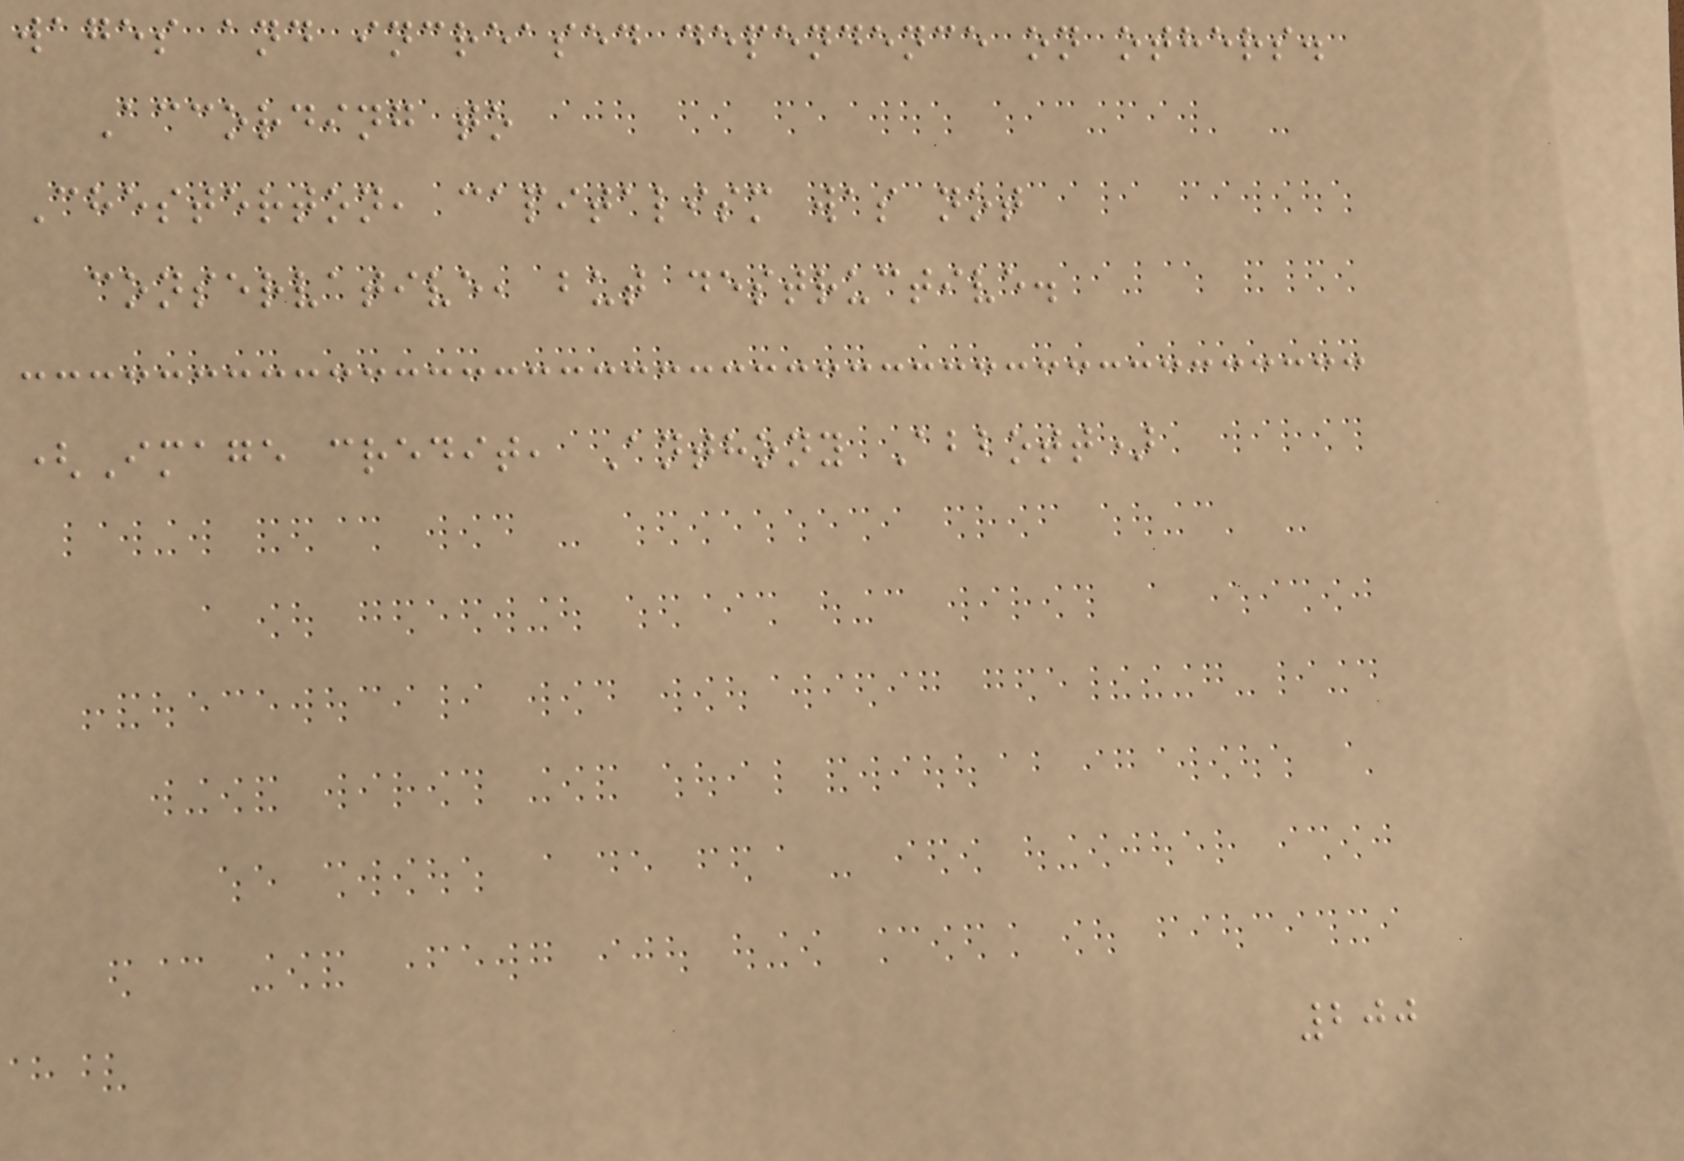wages and increased dependence on others.
According to
Chesterton, capitalism was not
conservative, but destructive.
(Image credit, Anthony Abbott)
200
